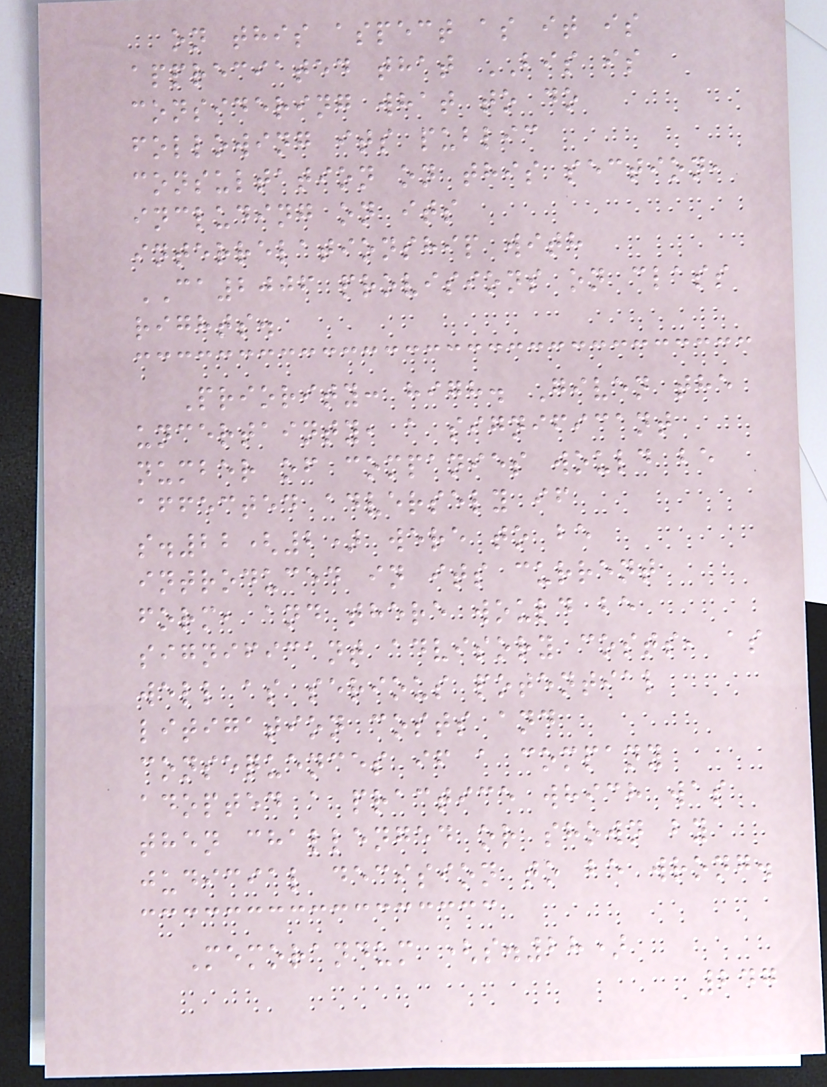on this aspect as it is
appreciated that BIS is
considering what to do
following its public
consultation on this section,
including on its
interrelationship with
CA2006 provisions on class
rights.
Priority: high. Given the
uncertainty, a significant
number of companies would be
affected adversely if
s.22(2) were to be
introduced in its current
form, and there would be
significant advisory costs, as
well as serious potential
litigation costs and
consequences if a company
adopted a practice which was
then challenged or shown by
judicial decision to be wrong.
Memorandum (s.28)
247
